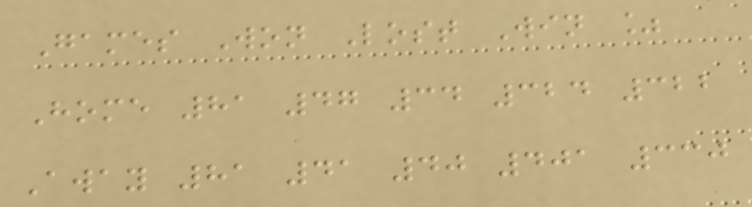Games Won Lost Win %
Home 81 47 34 324 322
Away 81 41 40 401 330
